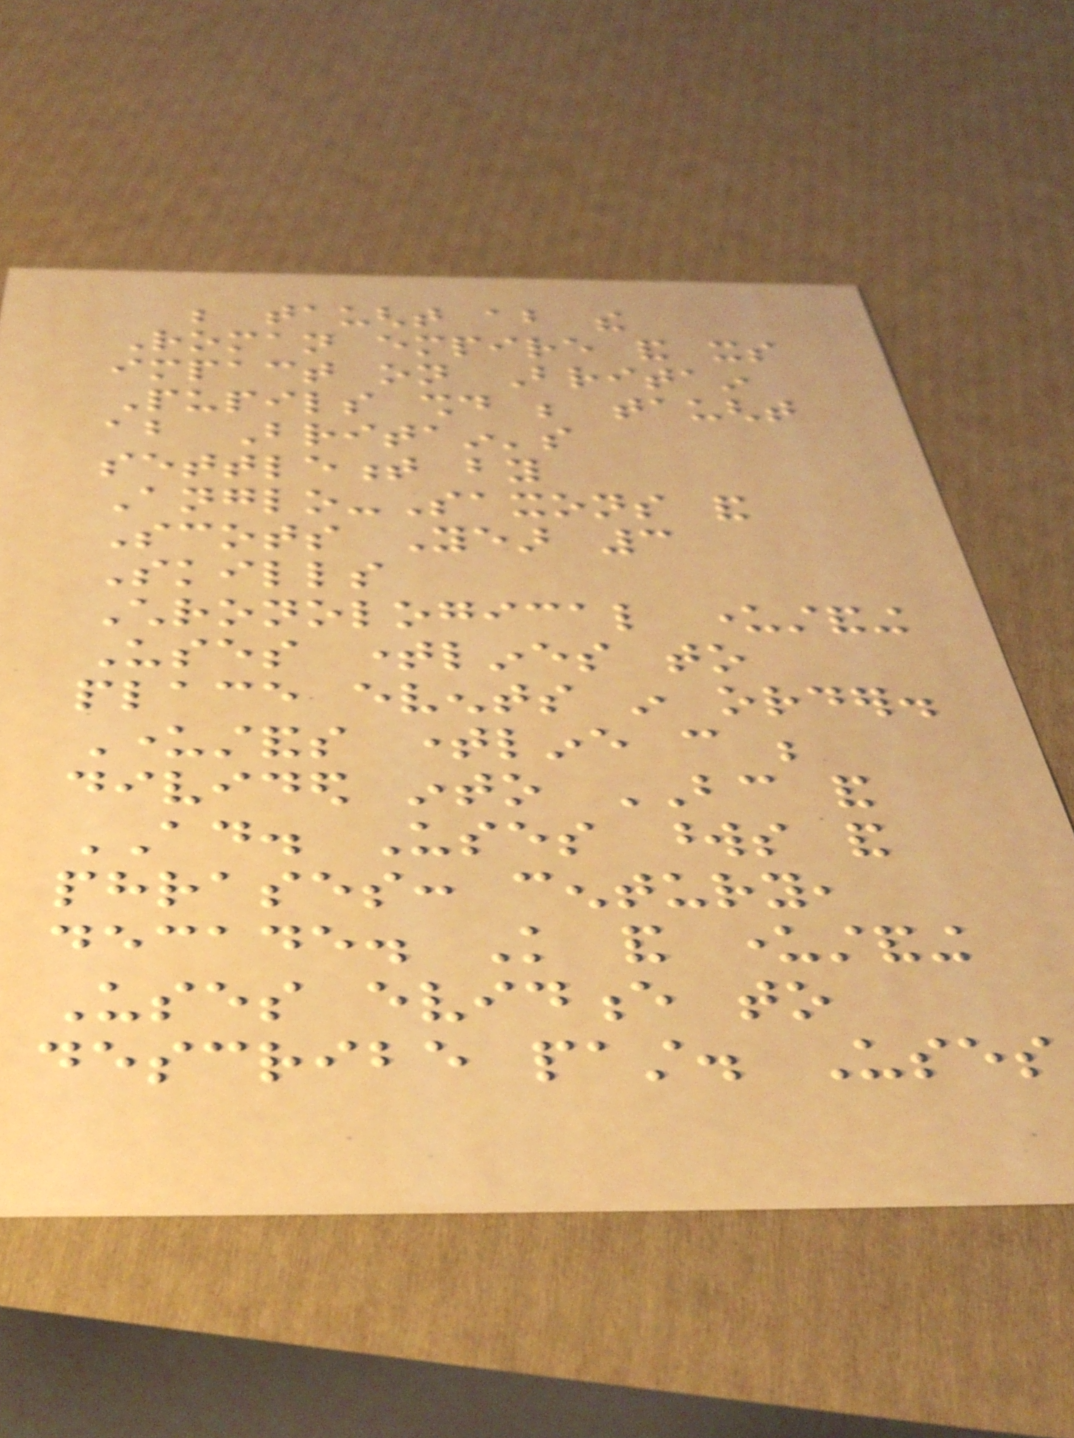be taught about the
Roman empire and its
impact on Britain
Pupils should be taught
about Britain's
settlement by
Anglo-Saxons and
Scots Year 3
Skills
Chronological understanding
Uses timelines to
place events in order.
Understands timeline can be
divided into BC and
AD. Uses words and
phrases: century,
decade. Knowledge and understanding
Uses evidence to
describe past. Uses
